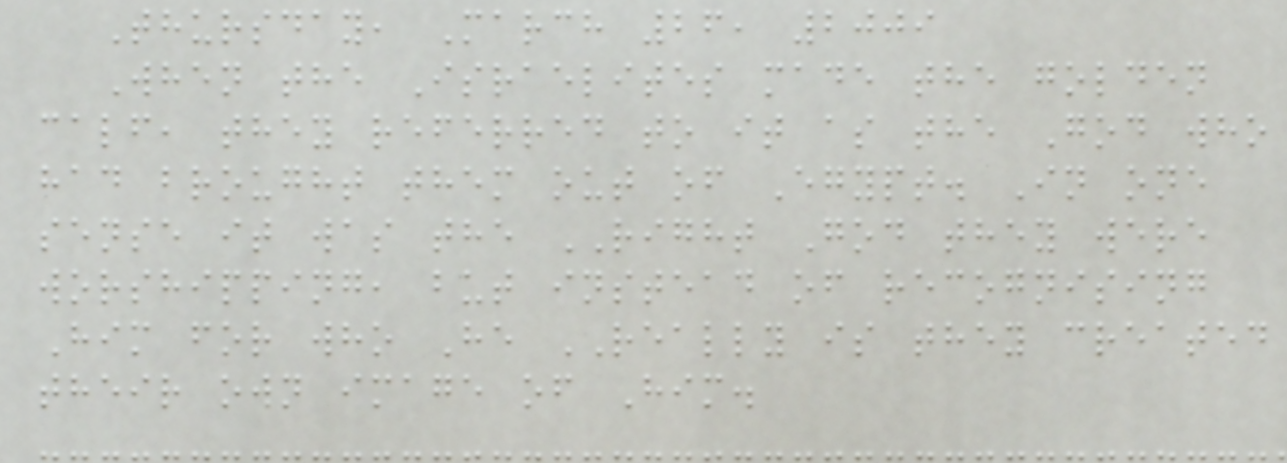Thursday, March 26, 2009
When the Israelites made the golden
calf, they referred to it as the God who
had brought them out of Egypt. In one
sense it was the RIGHT God they were
worshipping, but instead of recognising
Him for who He REALLY is they created
their own image of Him.
